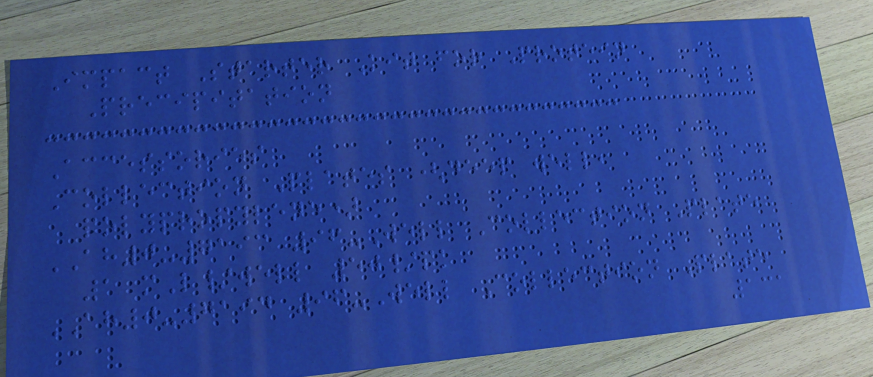Impact Starter Kit for Protein
Precipitation
Accessories
Collection Plates (deep well,
polypropylene)
AH0-7193 96-Well Collection Plate
1 mL/well 50/pk
AH0-7194 96-Well Collection Plate
131
